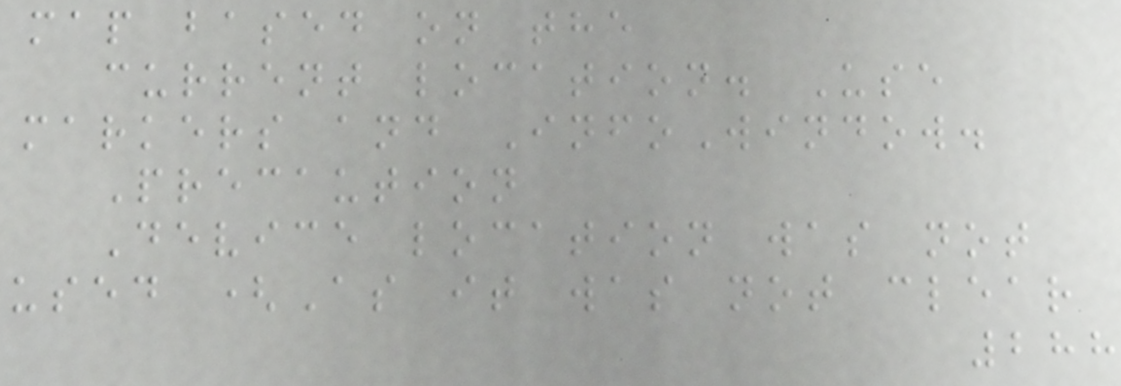map based on the
current location. Use
markers and InfoWindow.
Precaution
Device location was not
used (As it was not clear
288
